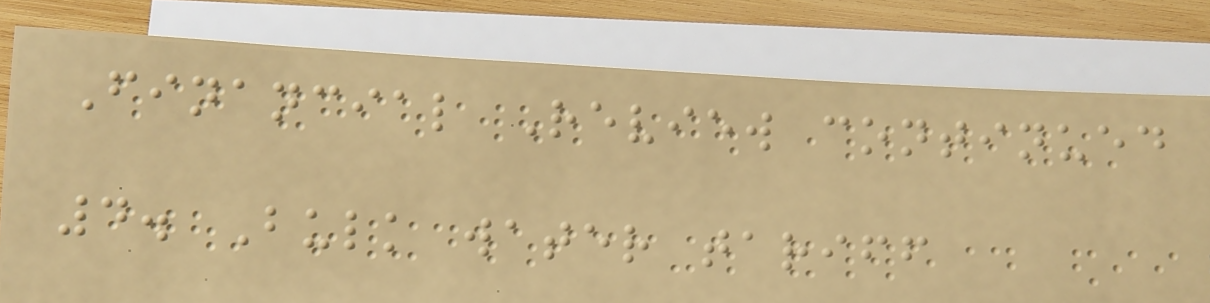Financial Review continued
4. Bulk water tariff
